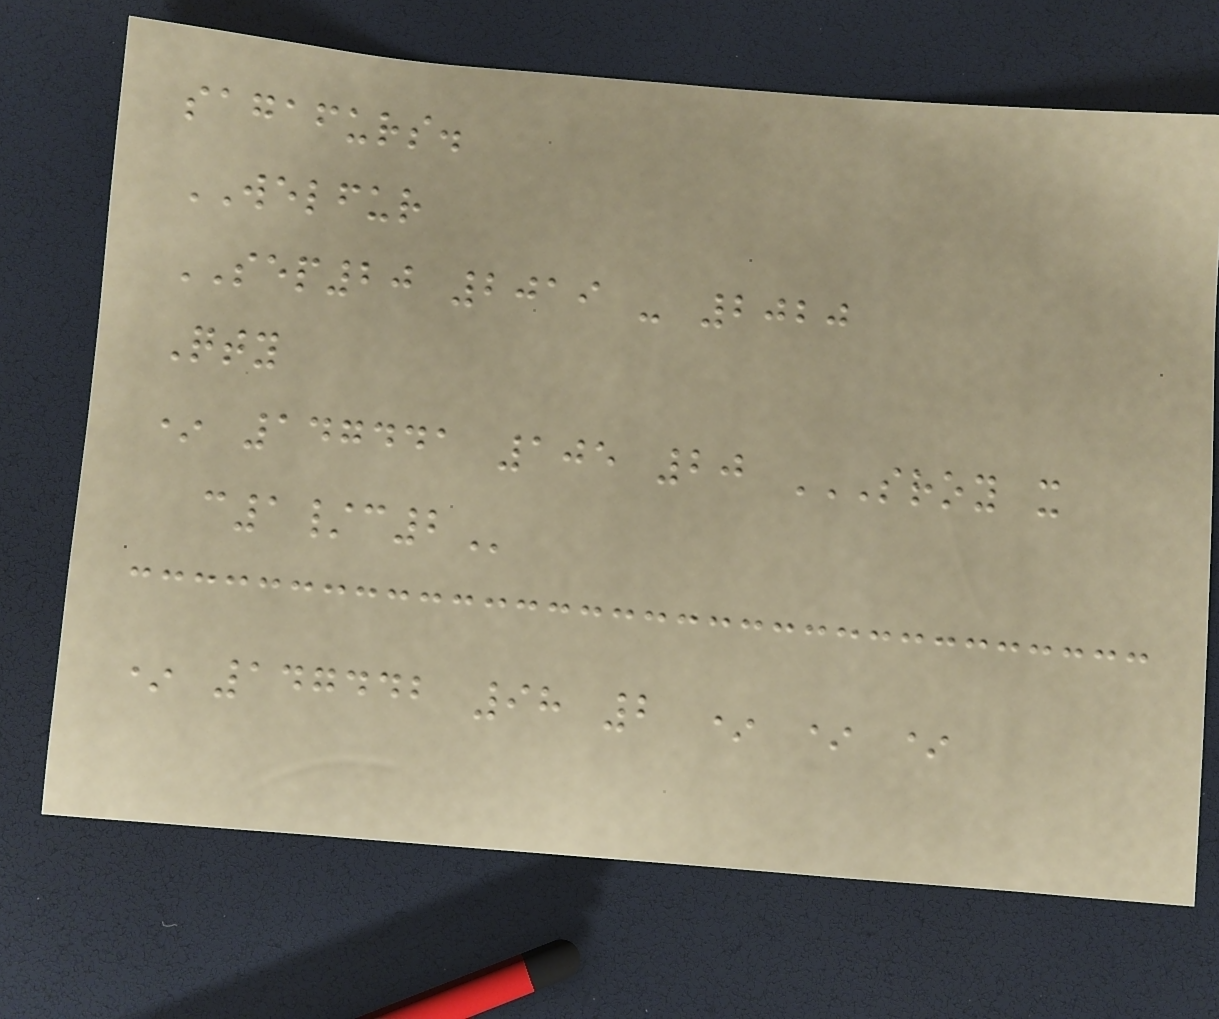sagafurs.
WELFUR
SEP20 2019 - 2020
Qty
* 147441 105 20 SROY X
C1/C2
* 147442 98 2 * * *
